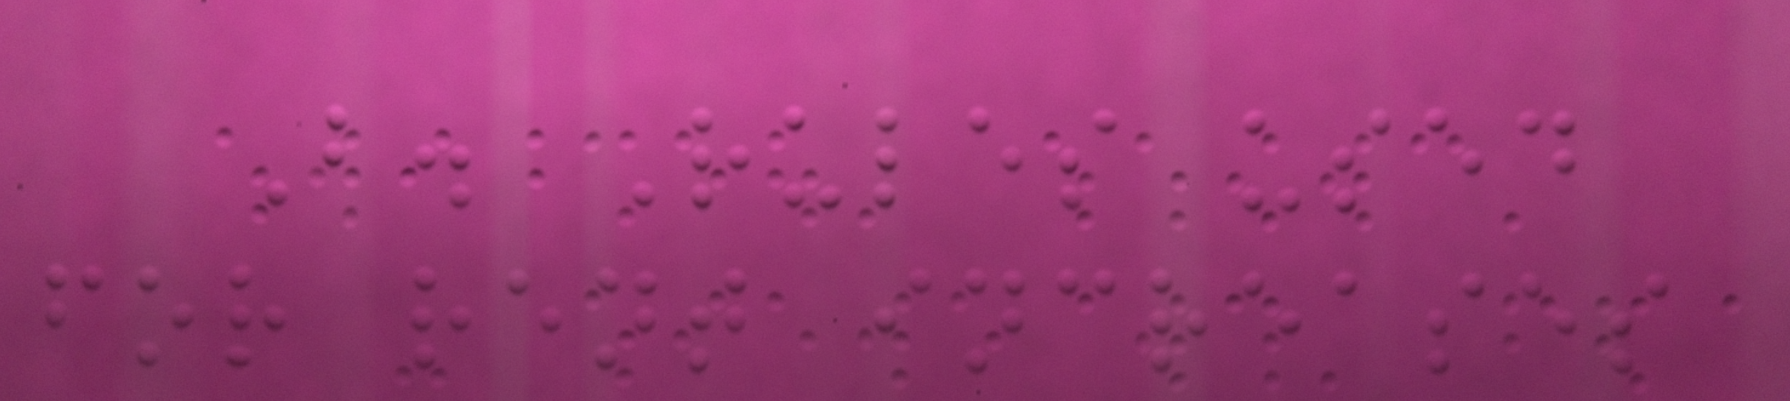B. Rules used
for rent increases
